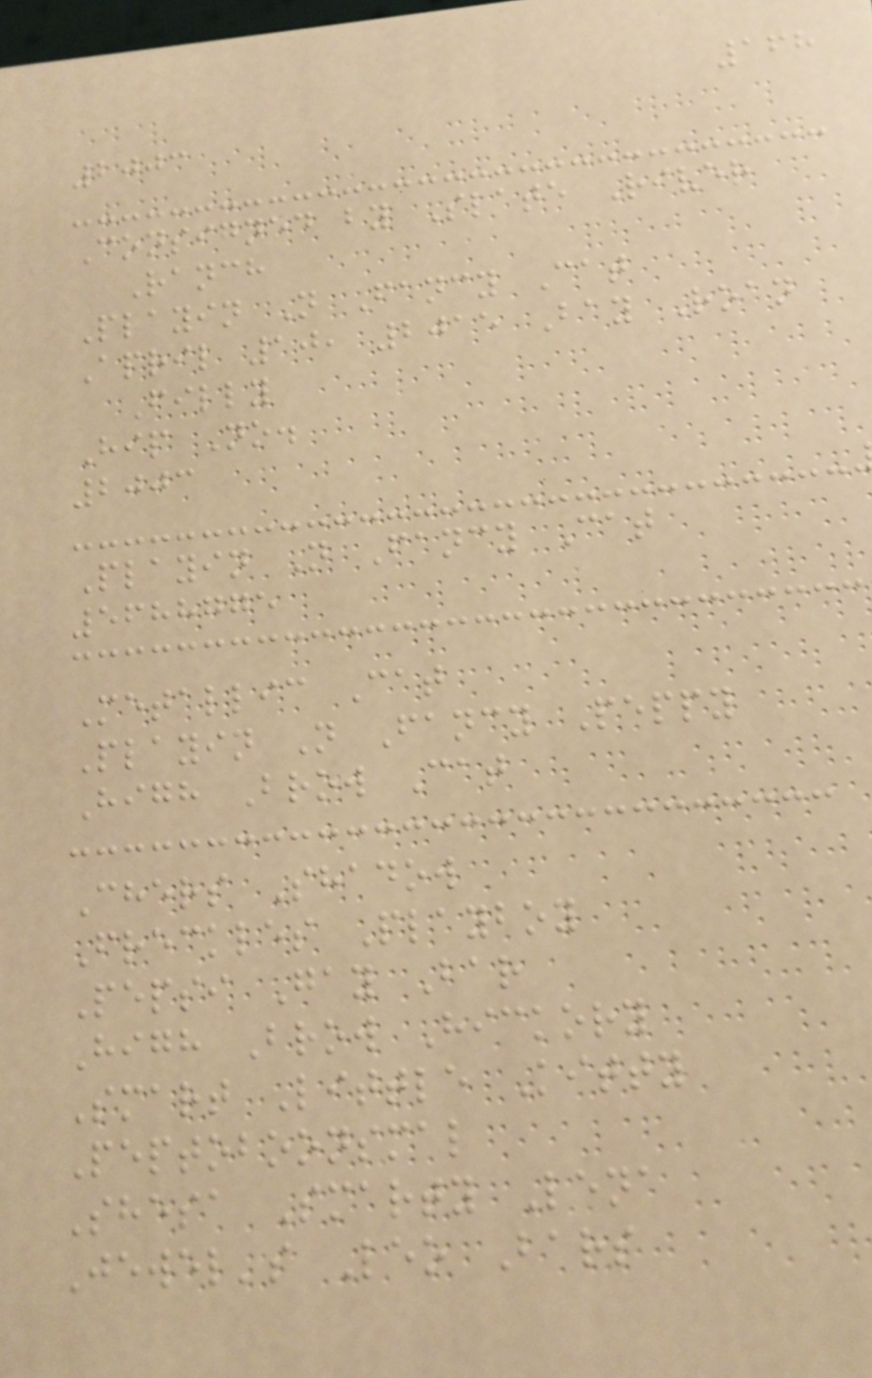168
2003
Consigned by Slate River
Ranch
Playin N Fancy Cat
April 10, 2015 Bay Roan
Filly
Hip No.
2003
Playin N Fancy Cat
5688775
Metallic Cat
Playin N Fancy Peppy
High Brow Cat
Chers Shadow
Freckles Playboy
Pepsi Gay Bar
High Brow Hickory
Smart Little Kitty
Peptoboonsmal
Shesa Smarty Lena
Jewel's Leo Bars
